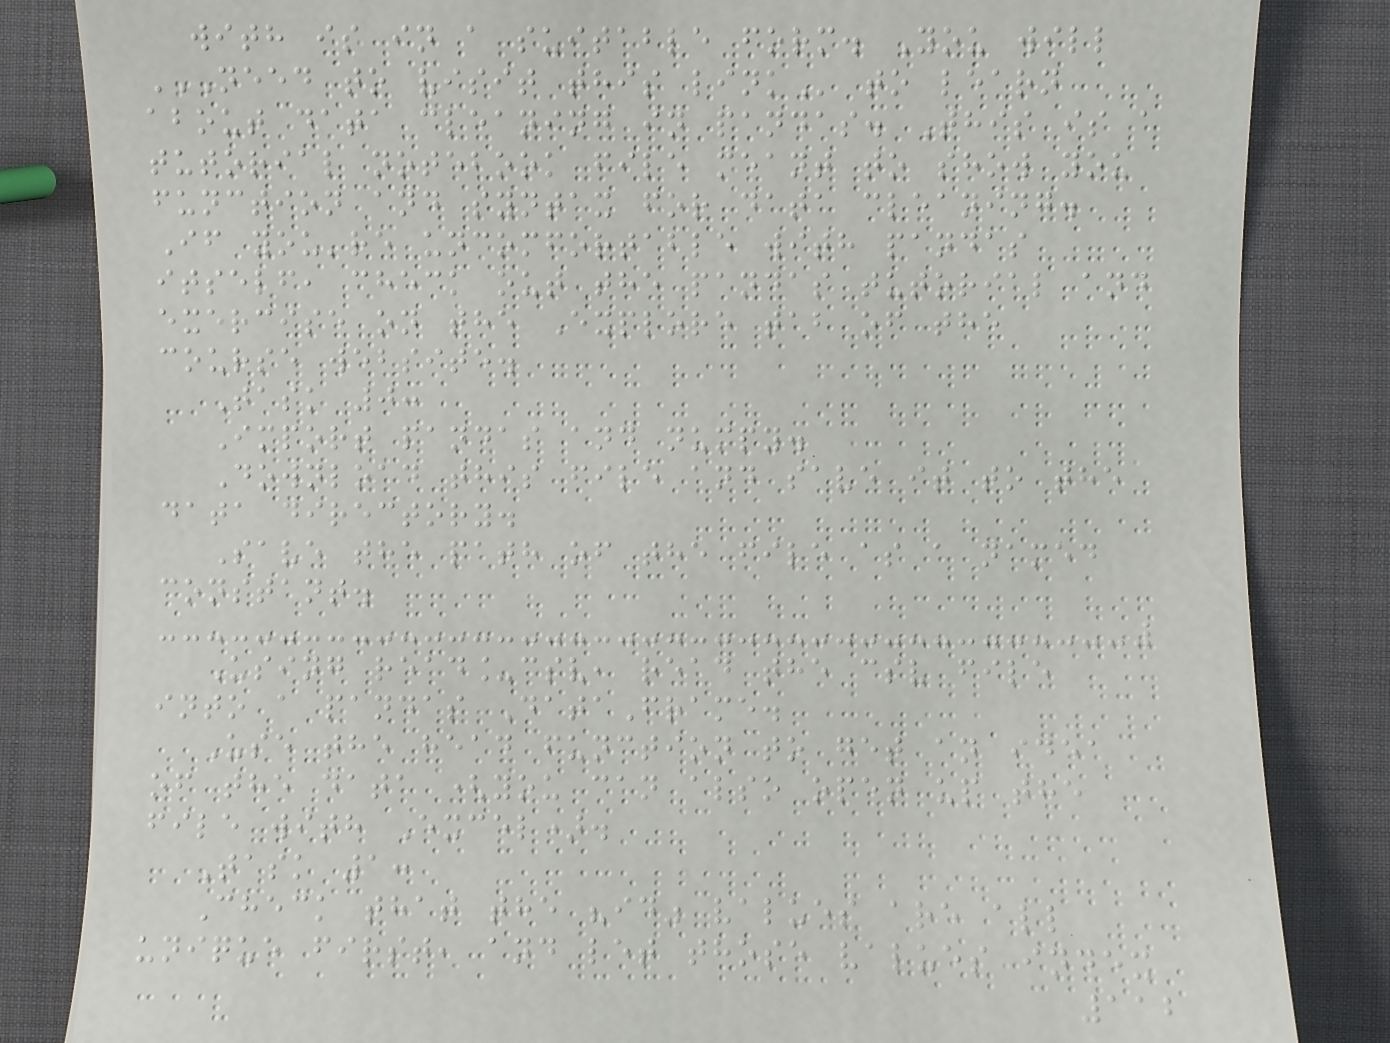with is in a suitable form. You will
NEED TO VISIT THIS LINK to learn
about data cleaning in pandas. This is a
tutorial notebook file meant to show you
function and syntax for data cleaning.
If you're uncomfortable with pandas
itself, check out the pandas tutorial and
exercise on the Explore tab of the
course website.
Task 0:
Import pandas and numpy.
Download this file and save it to the
data directory.
Save the path of the file as a named
constant.
Using read_csv, read the csv file
into a pandas DataFrame.
Use the head function to get an idea
of the data (you can also open up the
file with Excel).
Task 1:
Check that the "id" values are all
unique first, and let those values index
112
